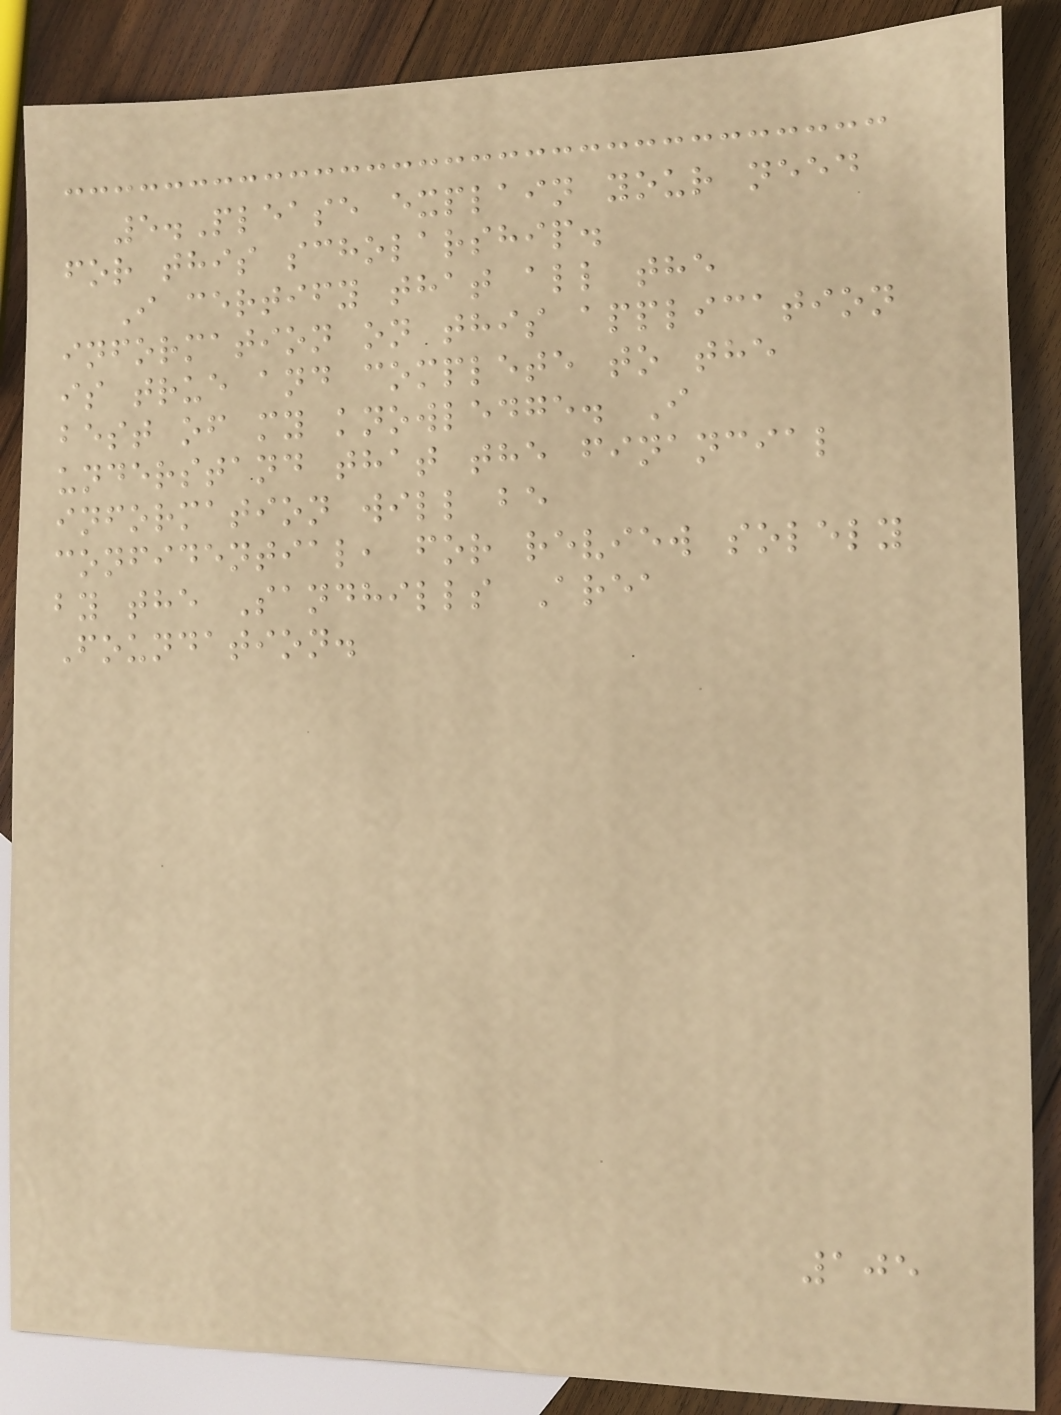5.Please explain your need
for this scholarship.
I certify that all the
information on this application
is true and complete to the
best of my knowledge. I
understand that the financial
information will be
confidential, for review solely
by the Sandhills Area
Foundation.
105
